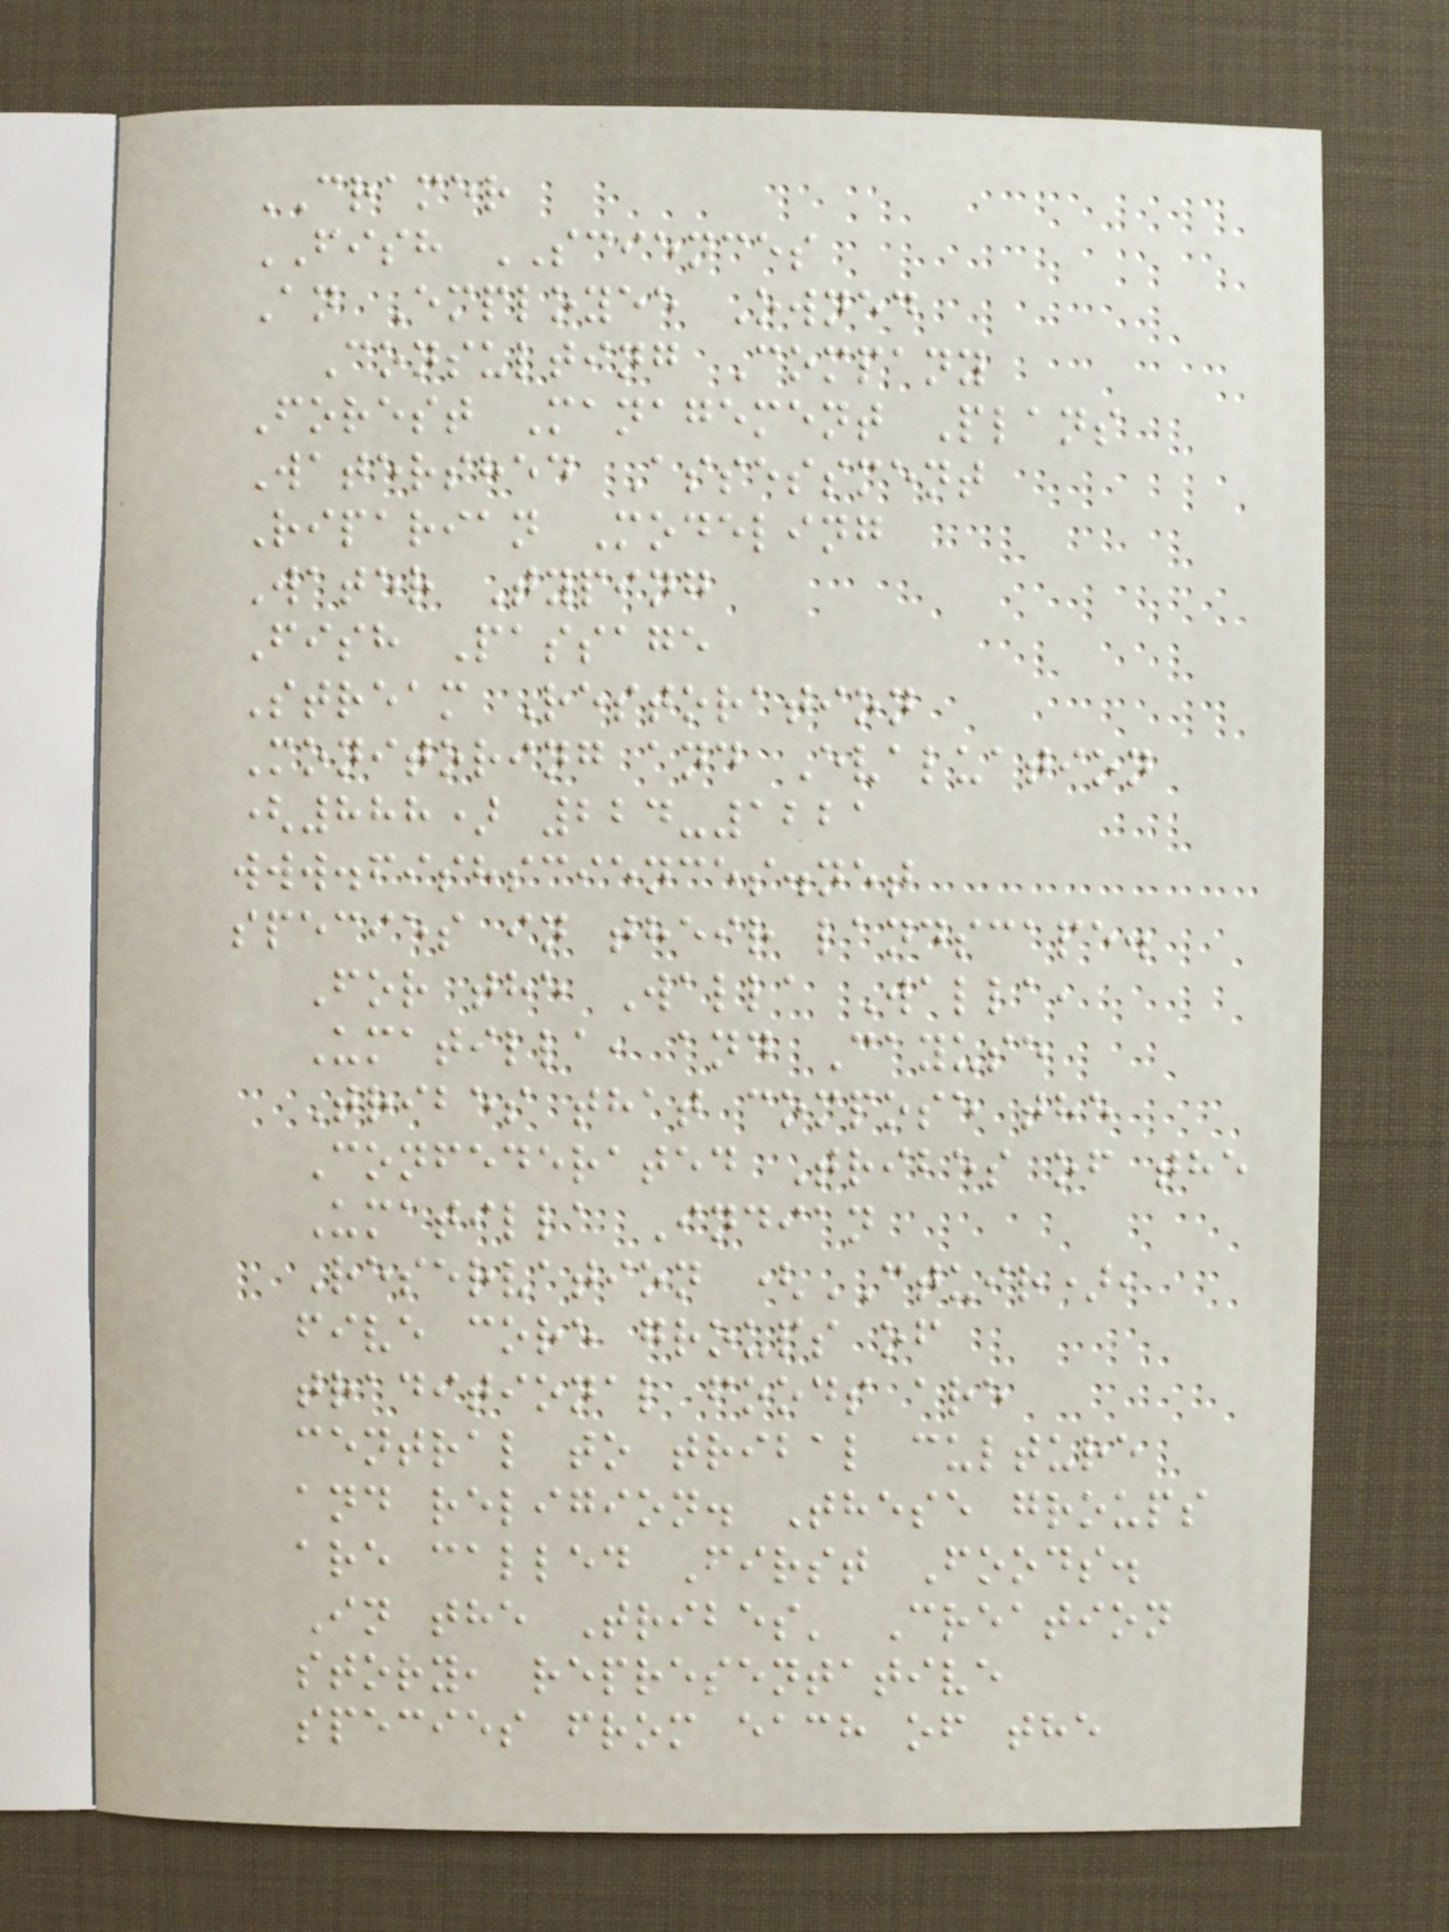CRAMER
FISH SCIENCES
An Employee Owned
Consulting Company
Forest Management Plans
Watershed Assessment
Riparian Modeling
Water Typing
Fish Passage
Stream Restoration
Monitoring and Evaluation
(888) 224-1221
www.fishsciences.net
species in their landscape.
For the Walla Walla,
Umatilla, and Cayuse
Tribes that compose the
Confederated Tribes of the
Umatilla Indian
Reservation (CTUIR),
five core groups of
traditional foods are
central to tribal culture
and religion. These groups
are called First Foods.
In the Tribes' Creation
story, representative
species from each of the
